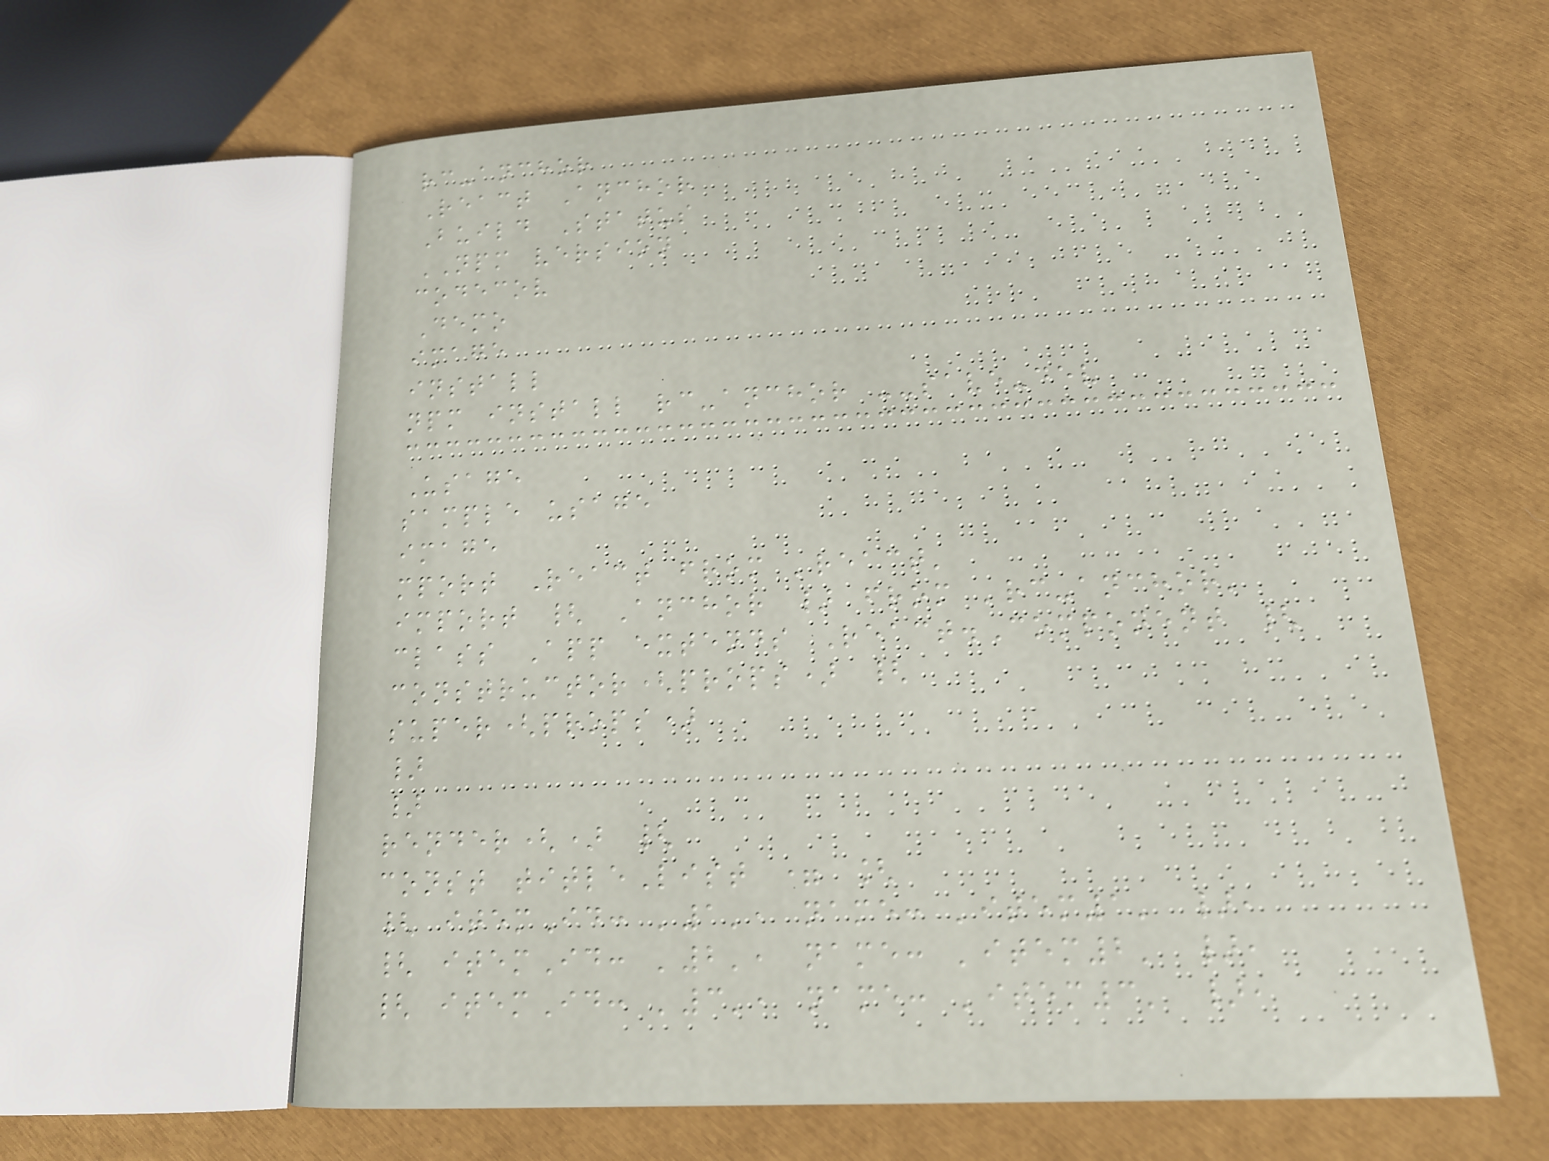rc-anchor
React Anchor
Build Status
NPM version
codecov
Demo
image
install
npm install rc-anchor --save-dev
Usage
sample usage
image
mport React from 'react'
import { Anchor } from 'rc-anchor'
class App extends React.Component {
constructor(props) {
super(props)
}
}
render() {
const titleList = [
{ itemId: '1', name: 'item1' },
{ itemId: '2', name: 'item2' },
{ itemId: '3', name: 'item3' },
